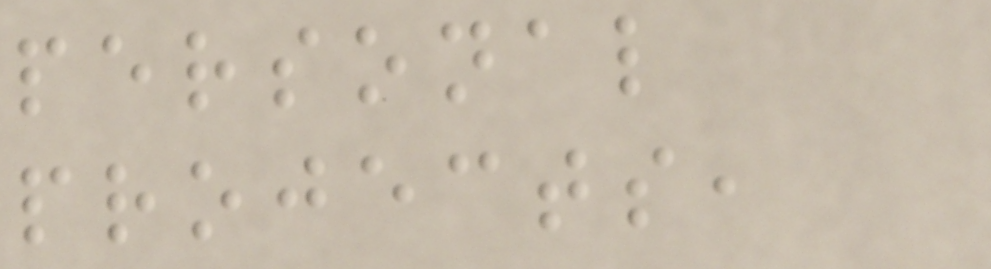personal
projects,
